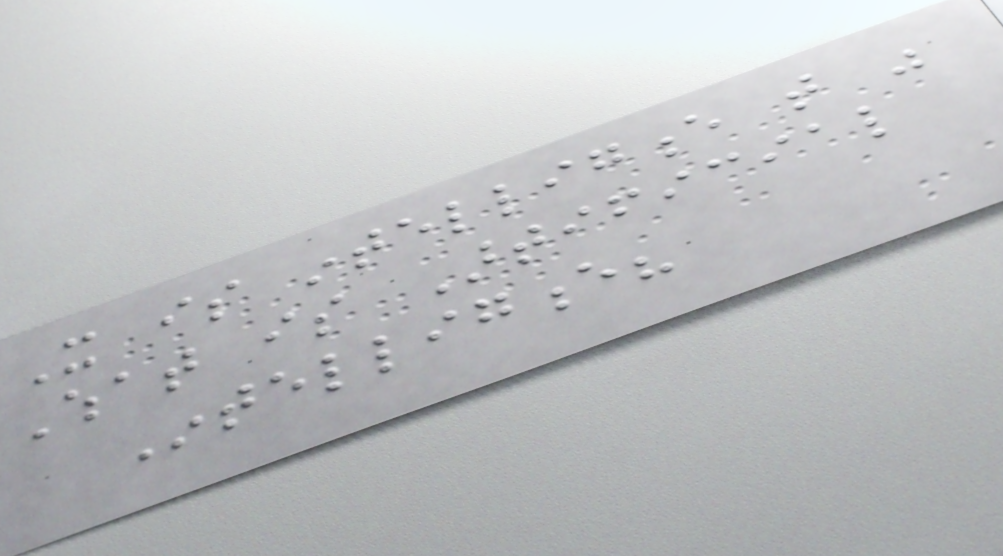It is intelligence that was
What is Artificial
Intelligence?
